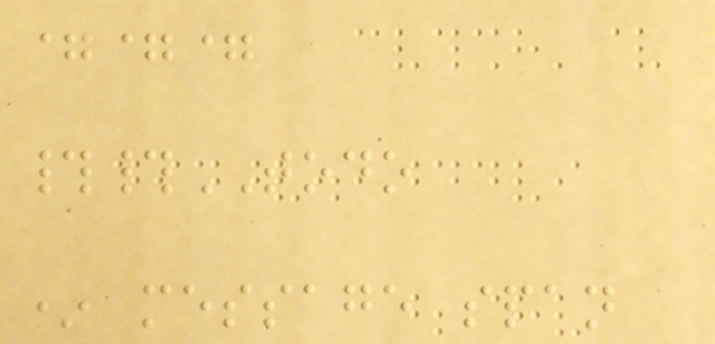===
##TODO
* message span
